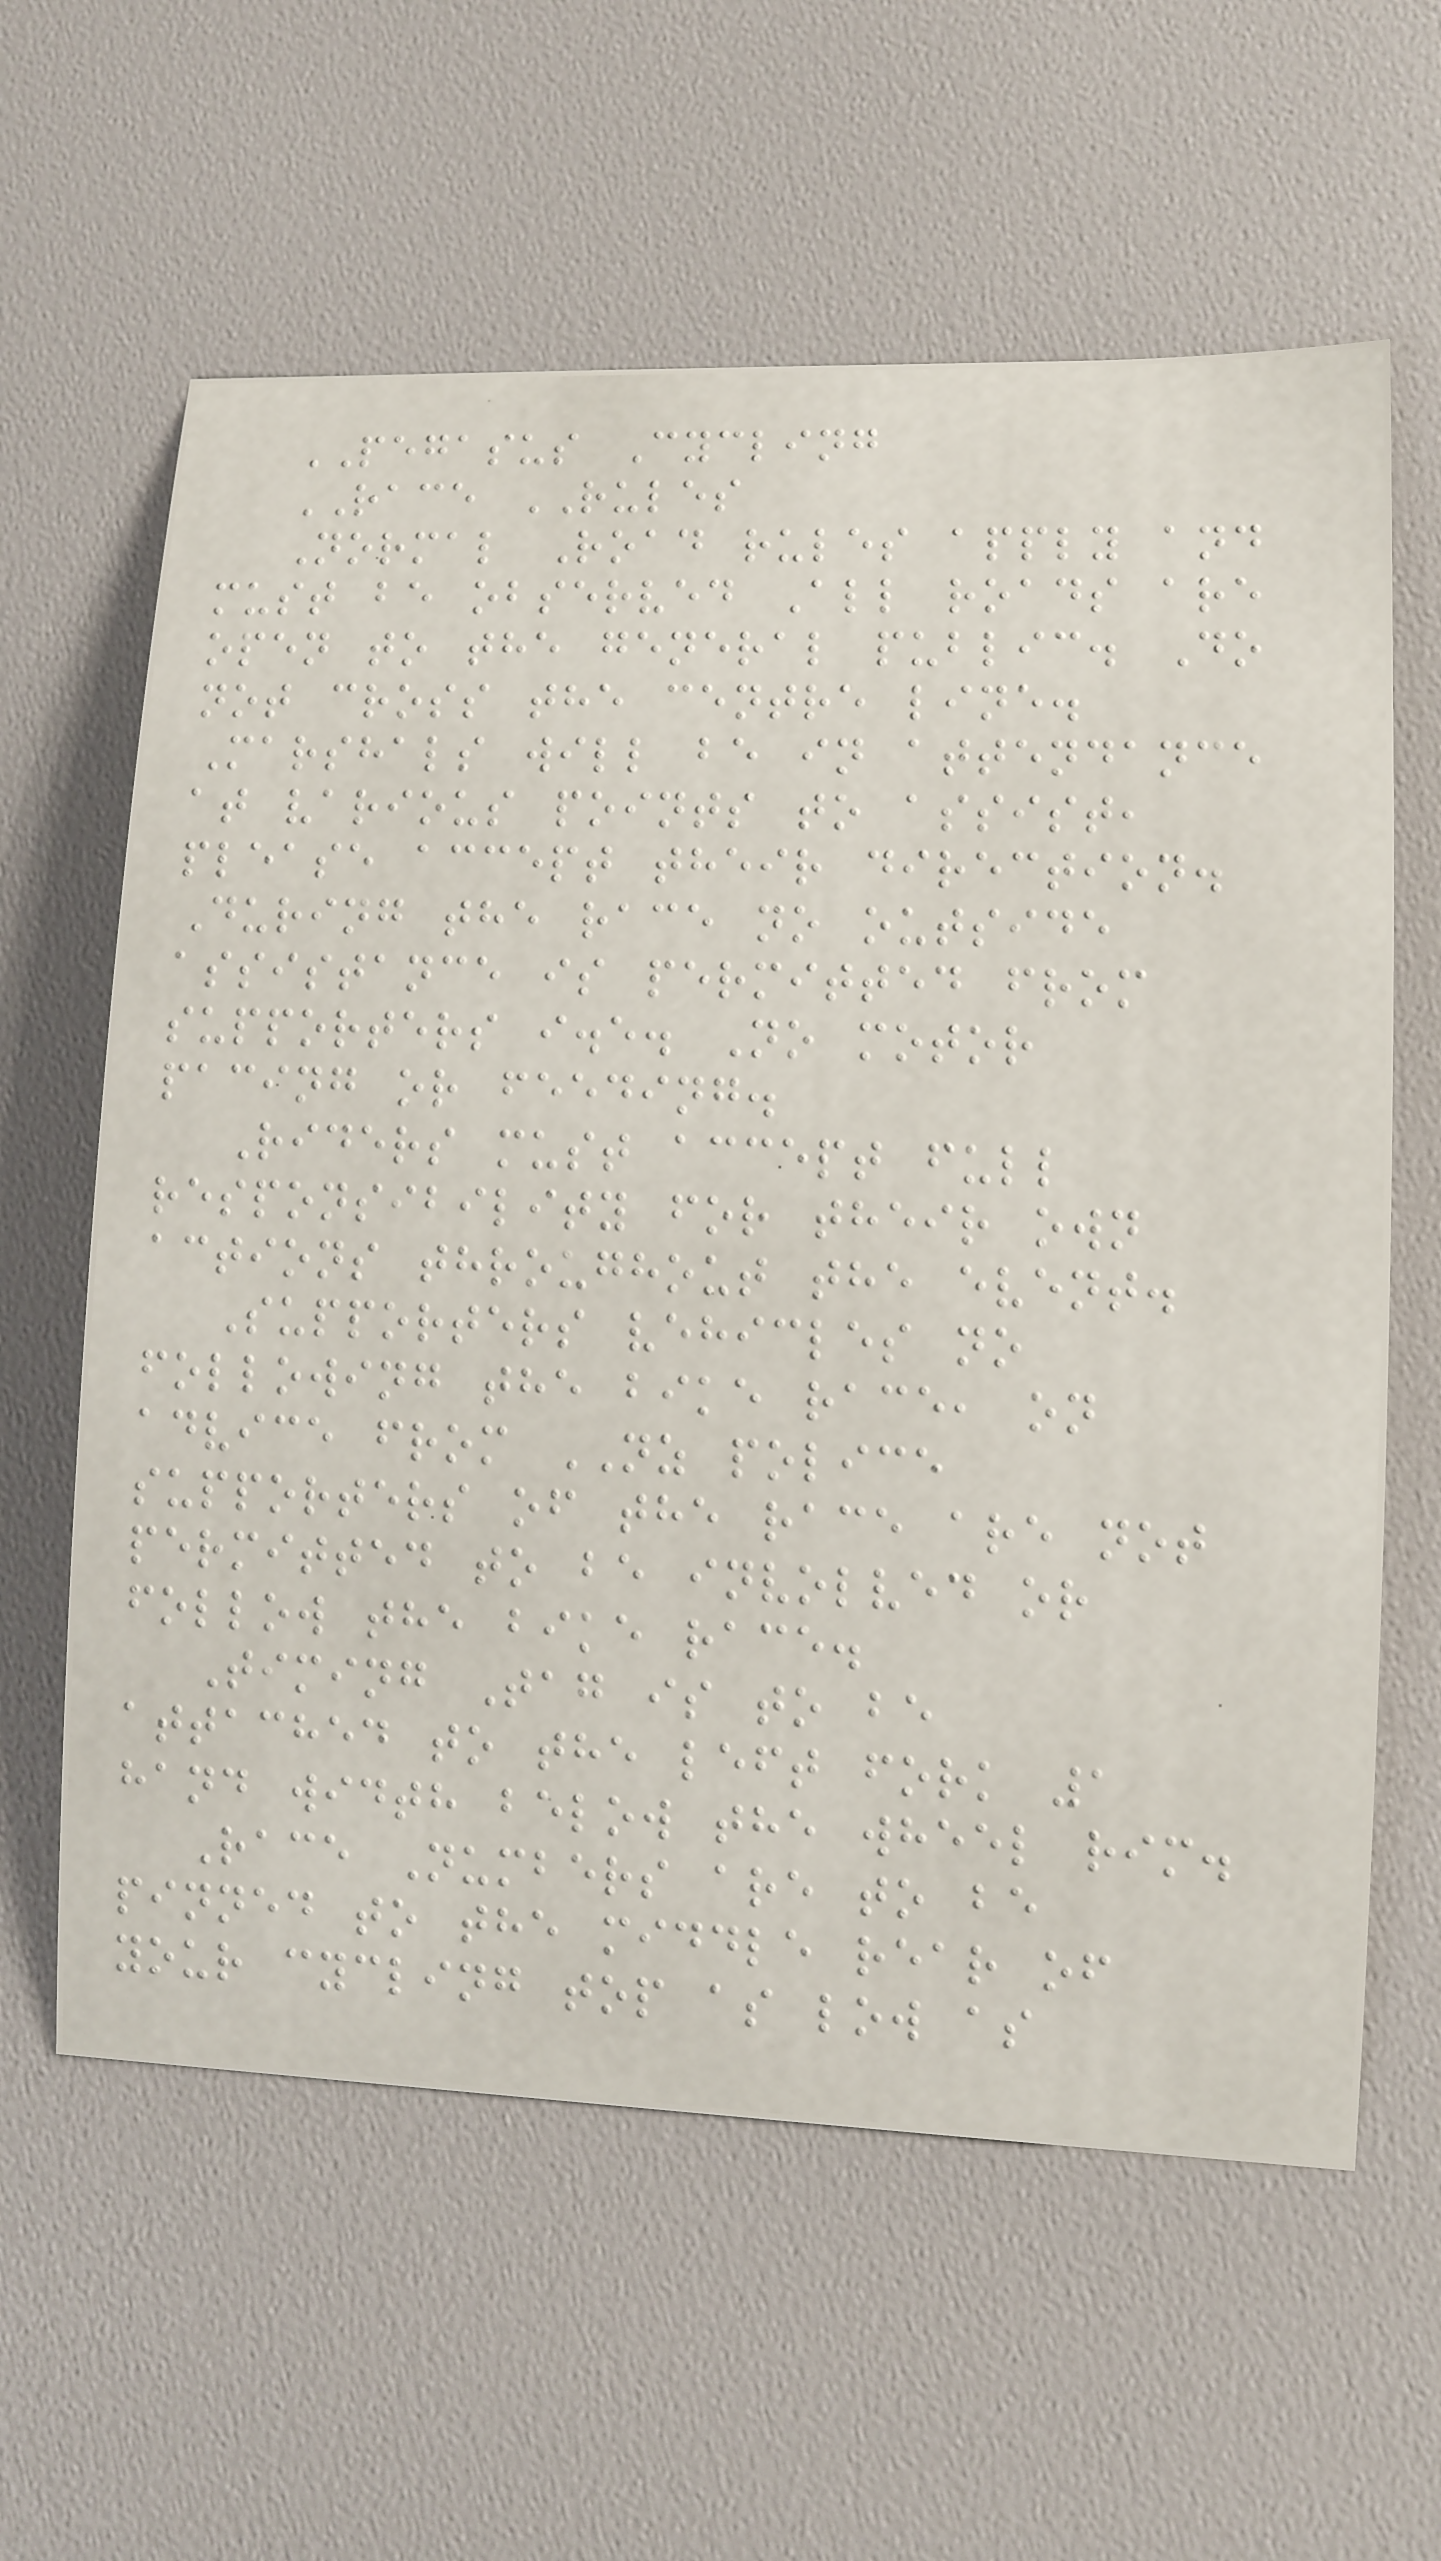PEGASUS Cycling
RACE RULES
Normal Road rules apply and
must be observed All roads are
open to the general public. Do
not cross the centre line.
Marshals will be in attendance
at various points to assist,
please accept their direction.
During the race no outside
assistance is permitted from
supporters i.e. No motor
pacing or feeding.
Riders must accept full
responsibility for their own
actions throughout the event.
Supporters vehicles no
following the bike race, on
advice from NZ police
supporters of the race are not
permitted to be involved or
follow the bike race.
Timing Tag is to be
attached to the left fork 1
hand width below the wheel rim.
Race Numbers are to be
pinned to the middle rear of
your cycling top as low as
